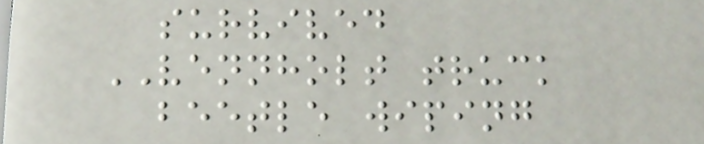survived
VENNHOLT truck
beetle wiping
